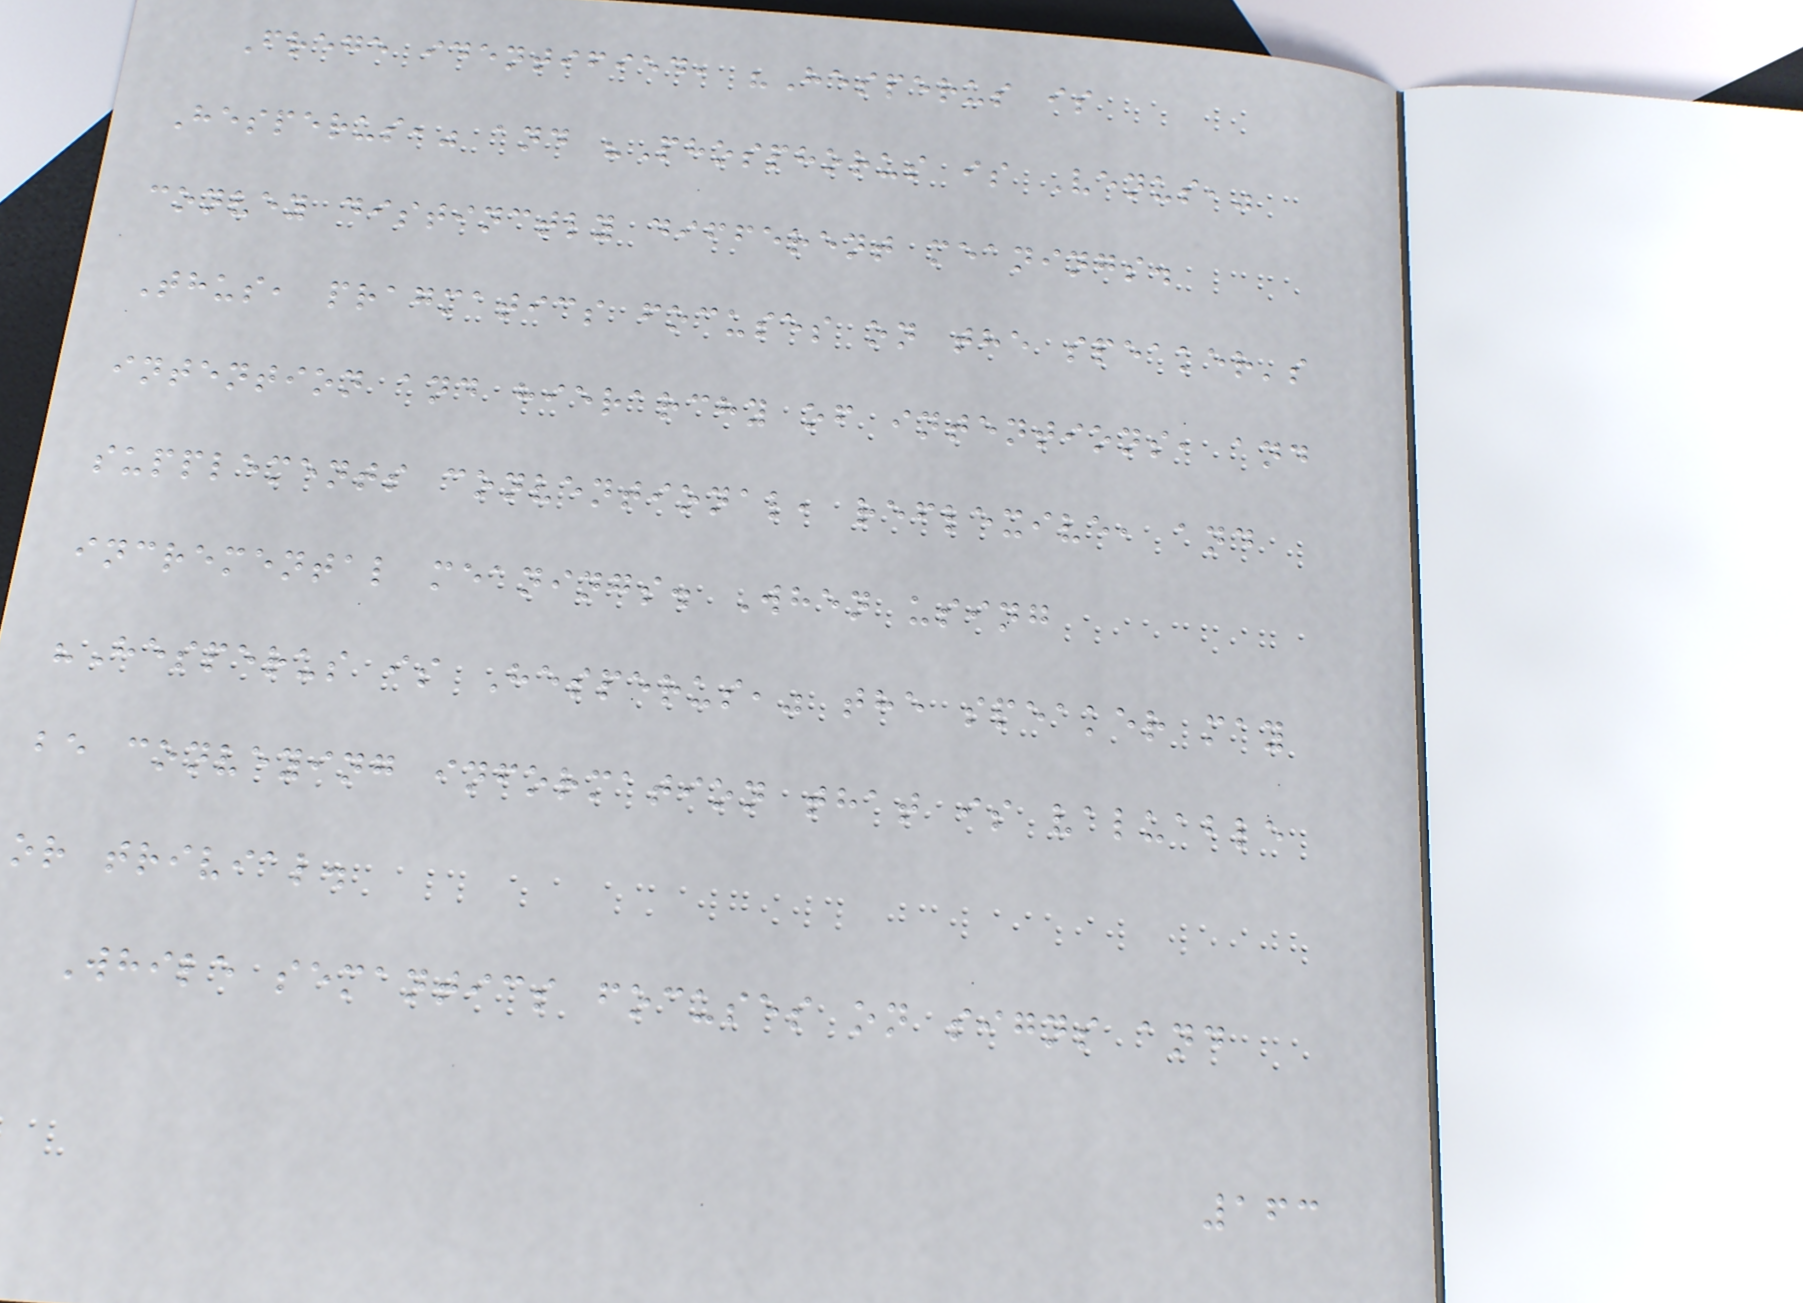Frege identified, "Hesperus is
Hesperus," and "Phosphorus is Venus,"
convey distinctly different meanings.
Thus, pragmatics focuses on the speaker's
intention and hierarchy of intentions, and
supplements conventional, reflexive, and
incremental meanings. When using
"Hesperus is Hesperus," the speaker may
be conveying information that is valuable
or trivial.
While semantics focuses on signs and
163
